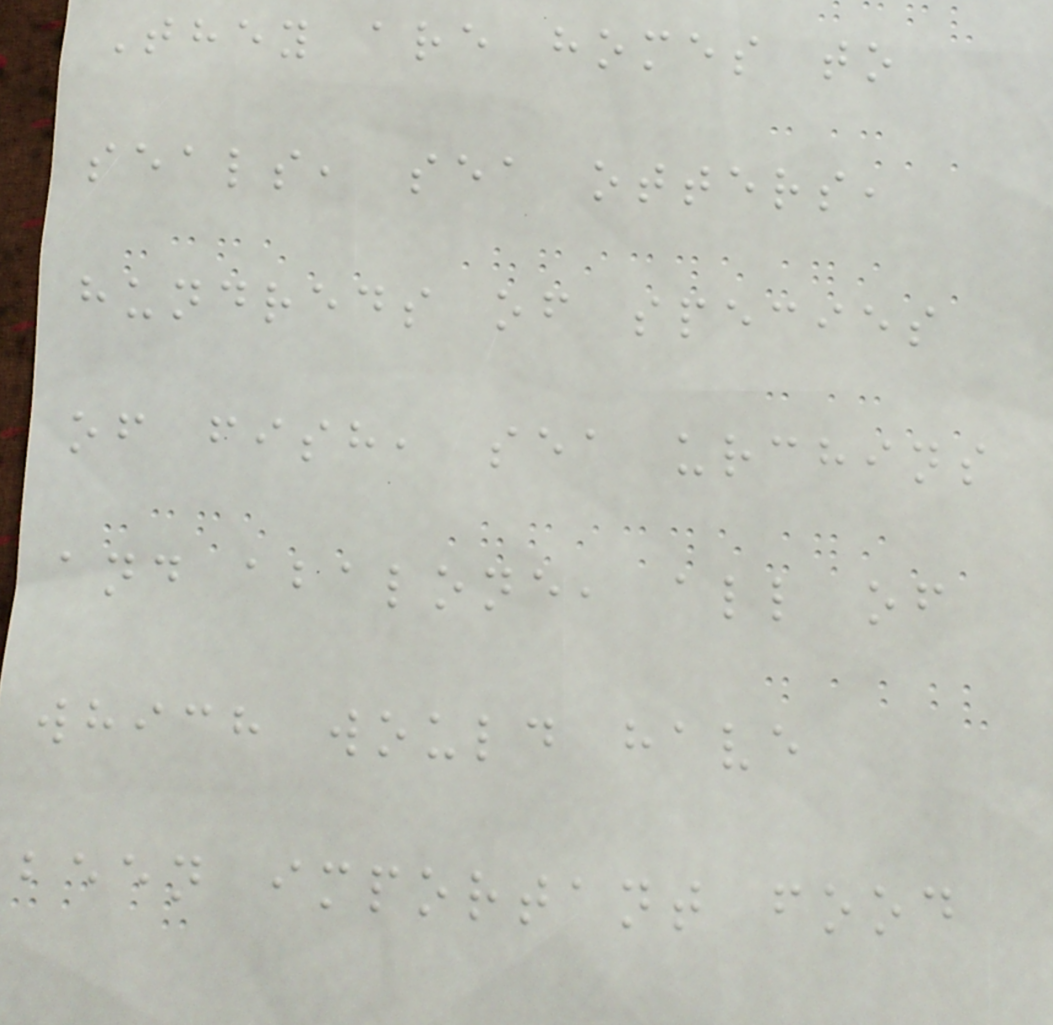They are homes to
seals, sea otters,
hundreds of species
of fish, sea urchins
and abalone, all of
which would have
been important food
